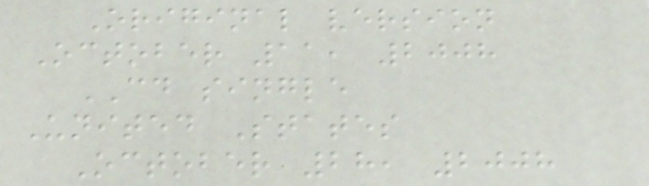Original version
October 11, 2008
CD single
United States
October 28, 2008
